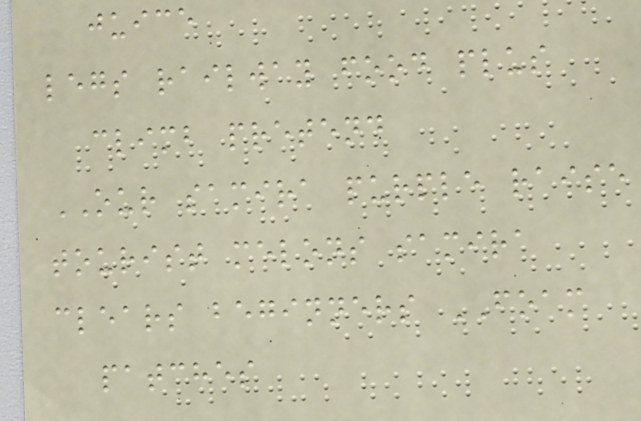juice
legs railway food plus
climb pretend
OUR samira purple raise
tourist melons samira
clears beginners FOAM
patches
